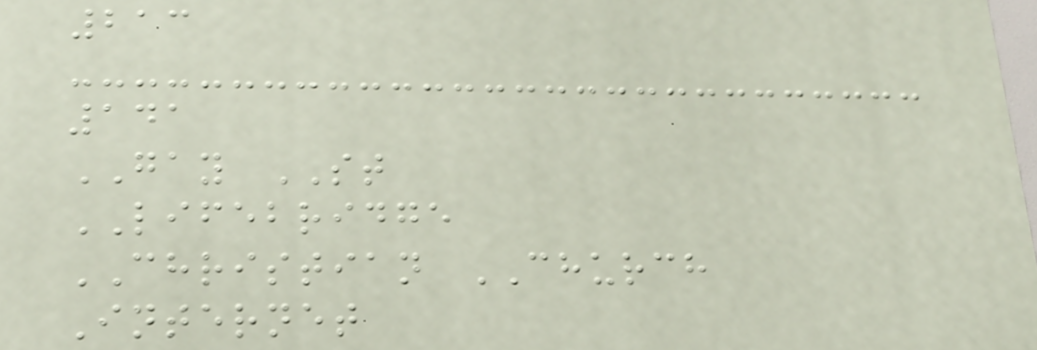213
141
GAY ST
LIFEBRIDGE
CHRISTIAN CHURCH
Internet
